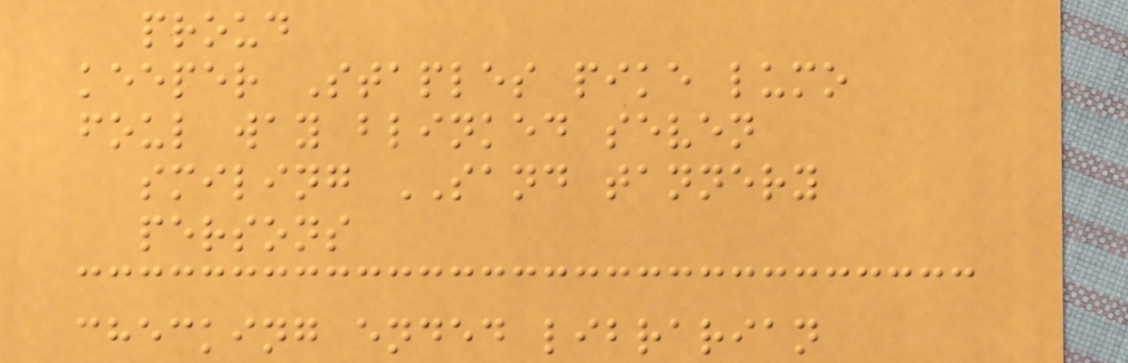proud
keeper Staples pike lumo
foul way blinked seven
smiling SAND tannery
persons
checking ended librarian
